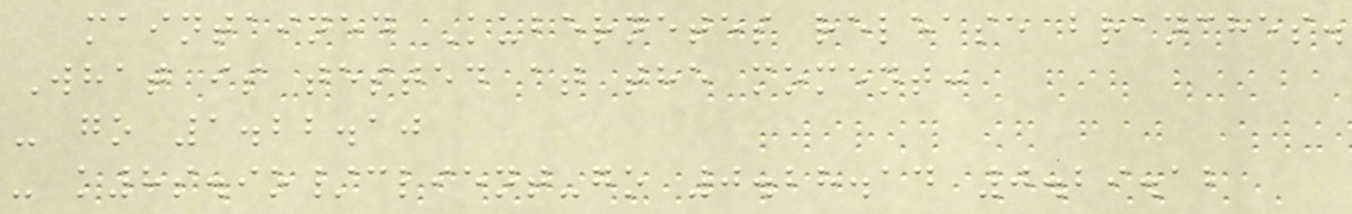maintained Kubernetes release branches.
What is tested at the moment:
- go 1.22.10
- k8s.io/client-go 0.28.14 0.29.12
